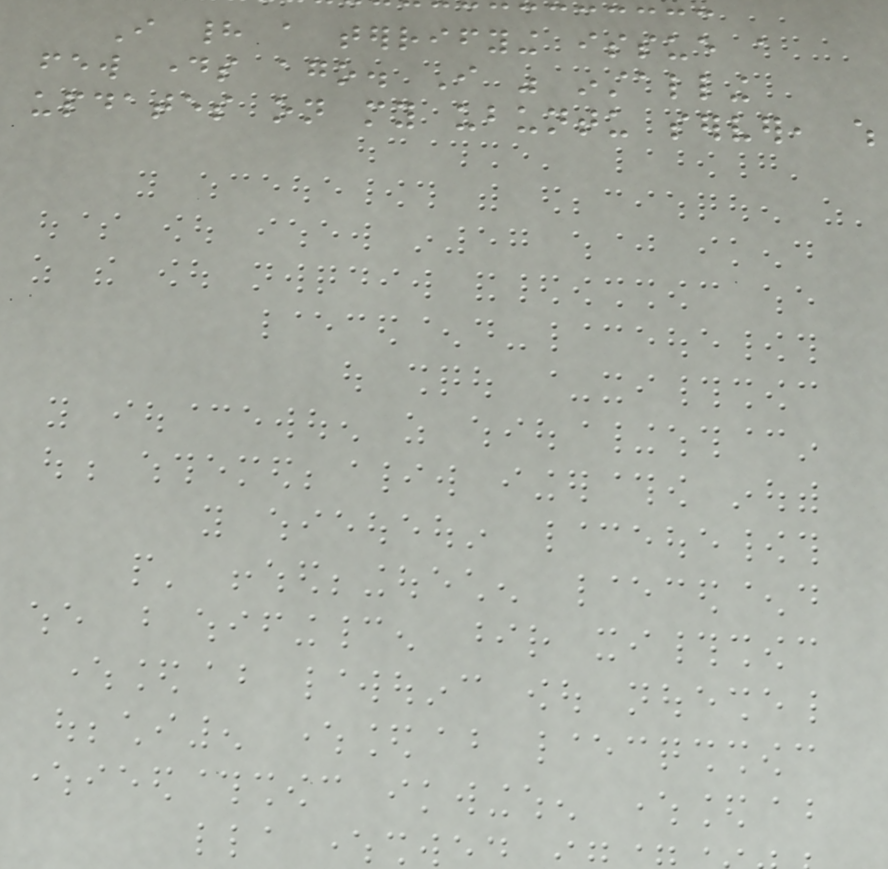I had a terrifying issue a
few days ago. I was installing
updates on my ubuntu server, which
